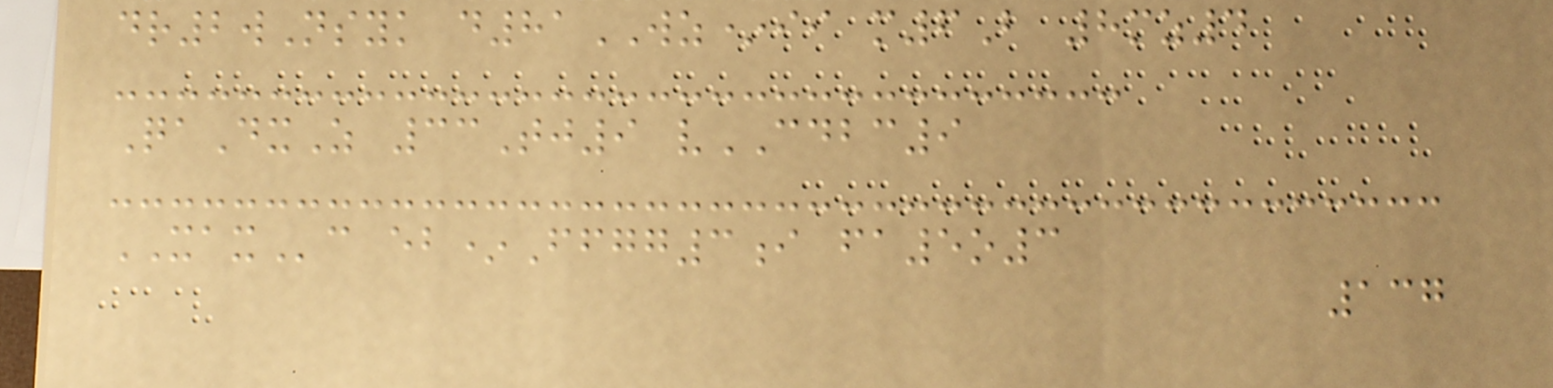dr2wNsyk d81WZ*ii m6B 8mz4
QaDxZ 33Tj9 vCDBC9
XAXc eb*Ffgg3i fa5o3
137
